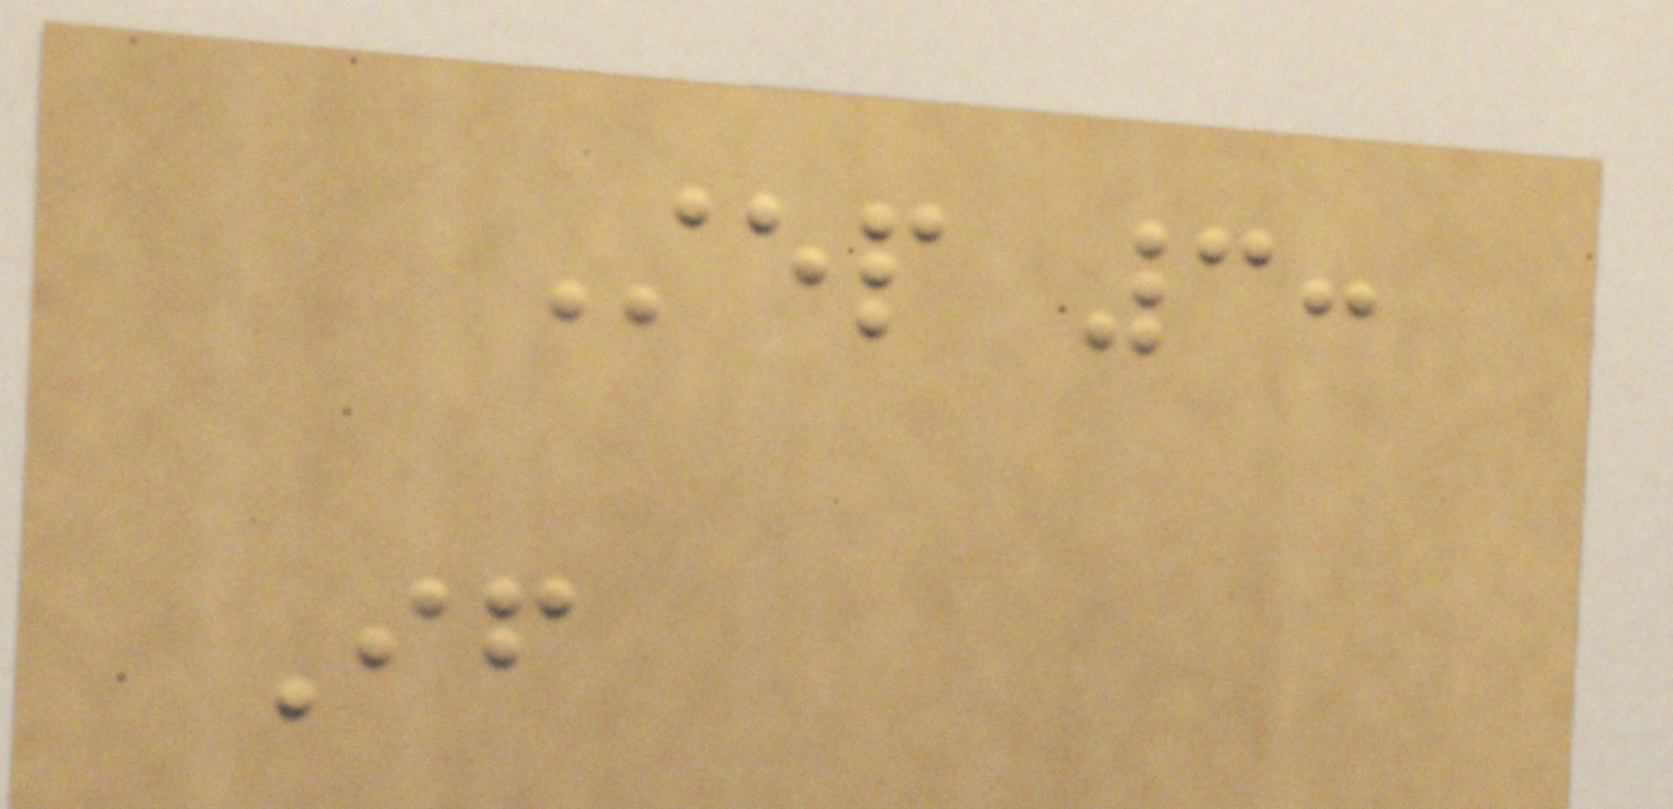Step 3:
If
